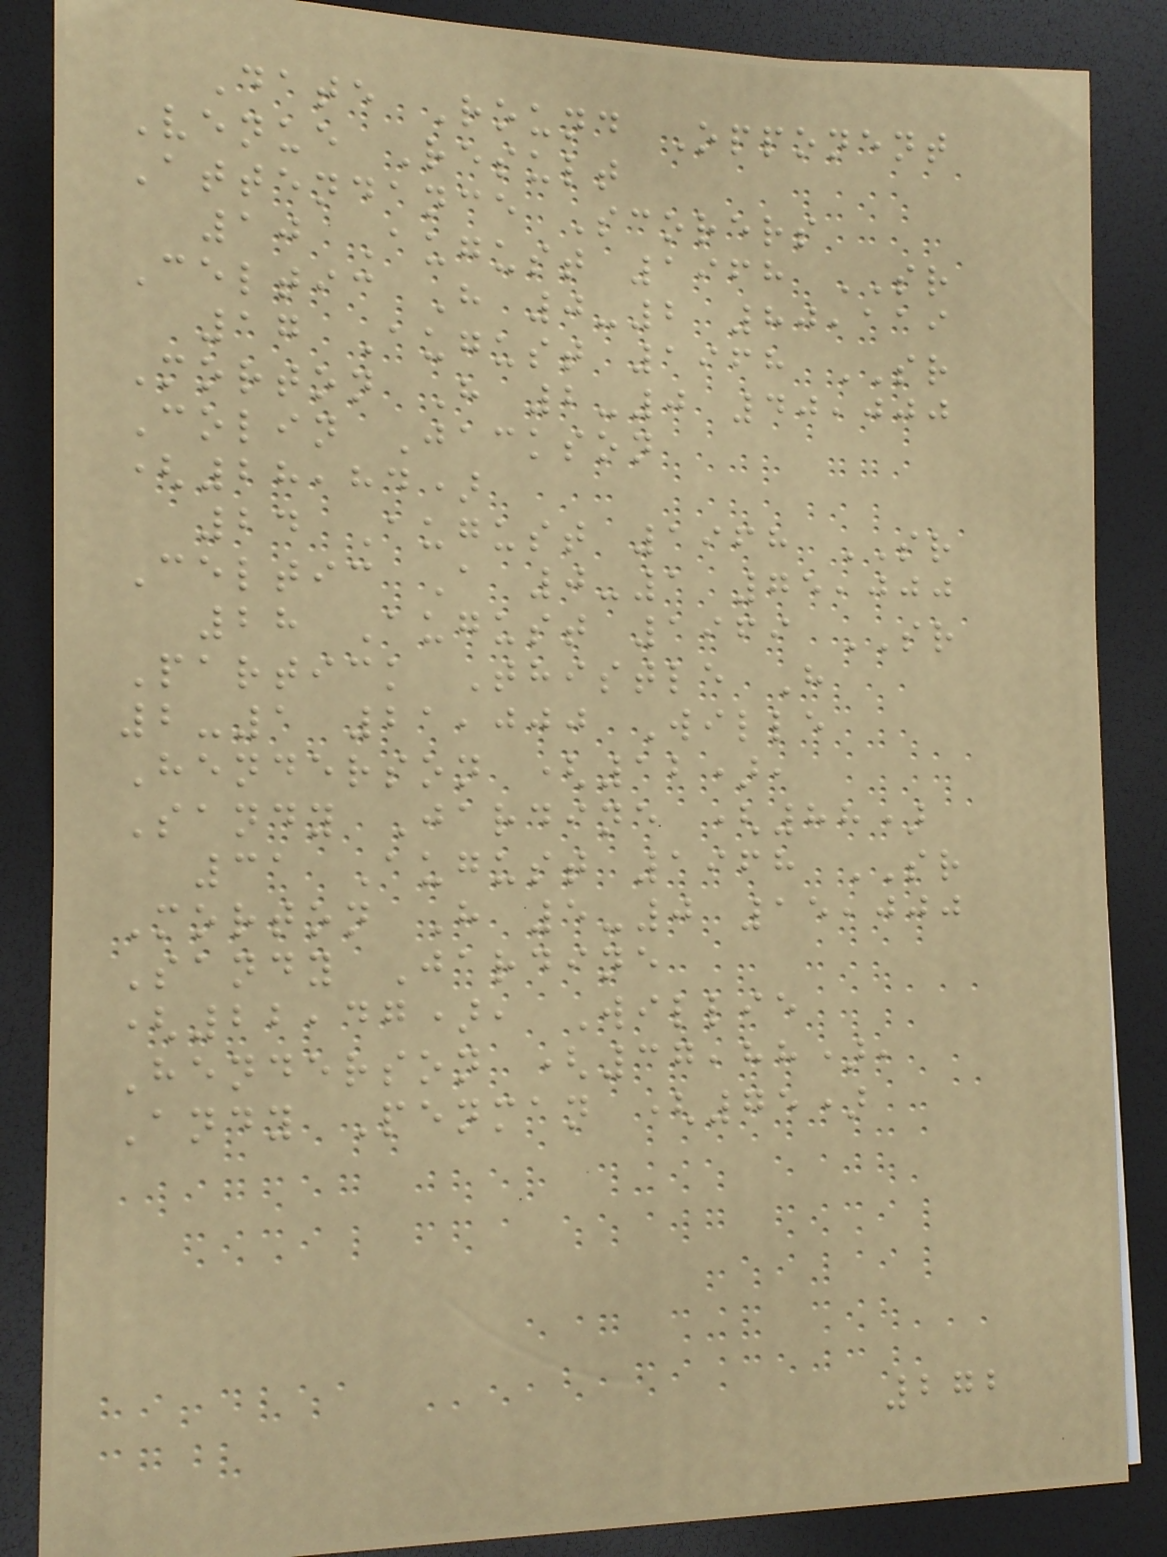Date Round Opponent
Venue Result
Attendance Scorers
10 August 1968 SR
Celtic H 0-2 80,119
17 August 1968 SR
Morton H 2-0 40,000
Colin Jackson
(28,84)
24 August 1968 SR
Celtic A 0-1 75,000
28 August 1969 SR
Partick Thistle H
2-1 21,000 Wille
Henderson (12),
Sandy Jardine (88)
31 August 1968 SR
Morton H 5-0 15,000
Sandy Jardine
(22,47), Willie
Henderson (37,88),
Andy Penman (75)
272
